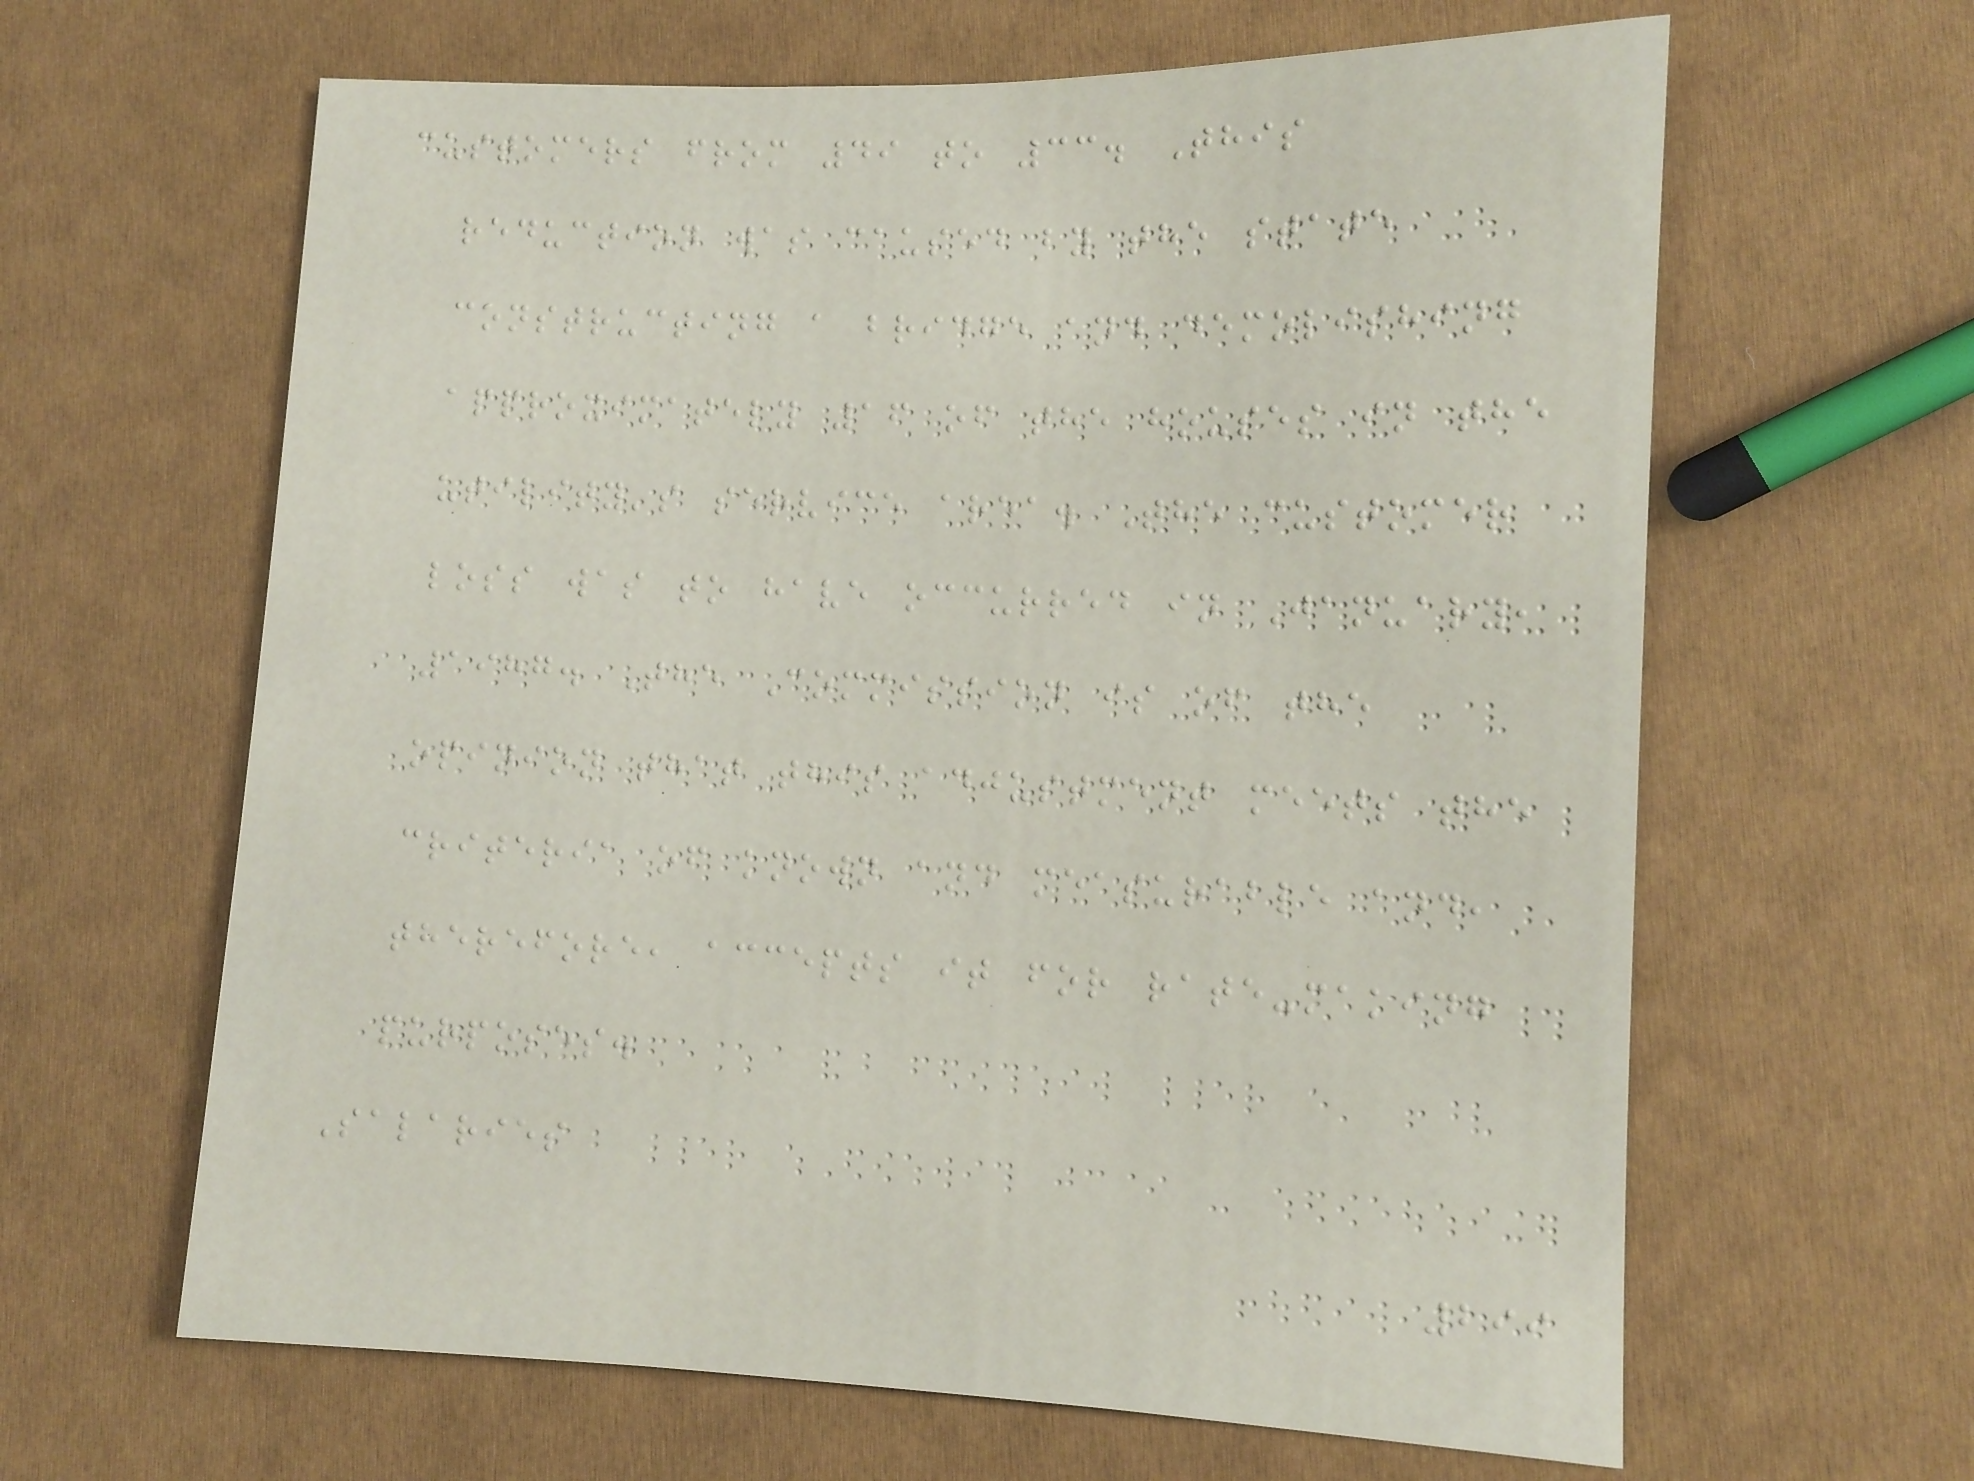customers from 49 to 33. This
reduction was caused by the state
constructing a bridge and demolishing
approximately 16 of the houses in the
utility's service area. The customer
loss was to have occurred in January,
1987. The Commission is of the
opinion that this adjustment meets the
criteria of known and measurable and,
therefore, accepts it for rate-making
purposes.
Salaries
299
